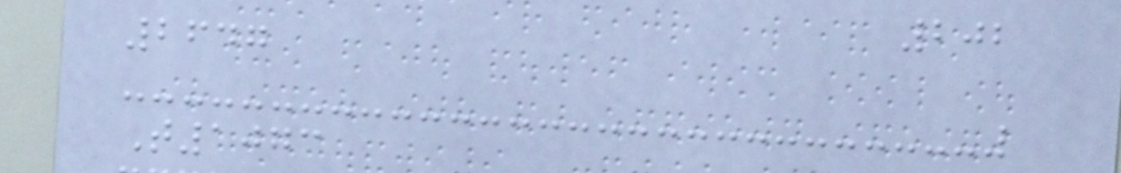202
2647
T1073
